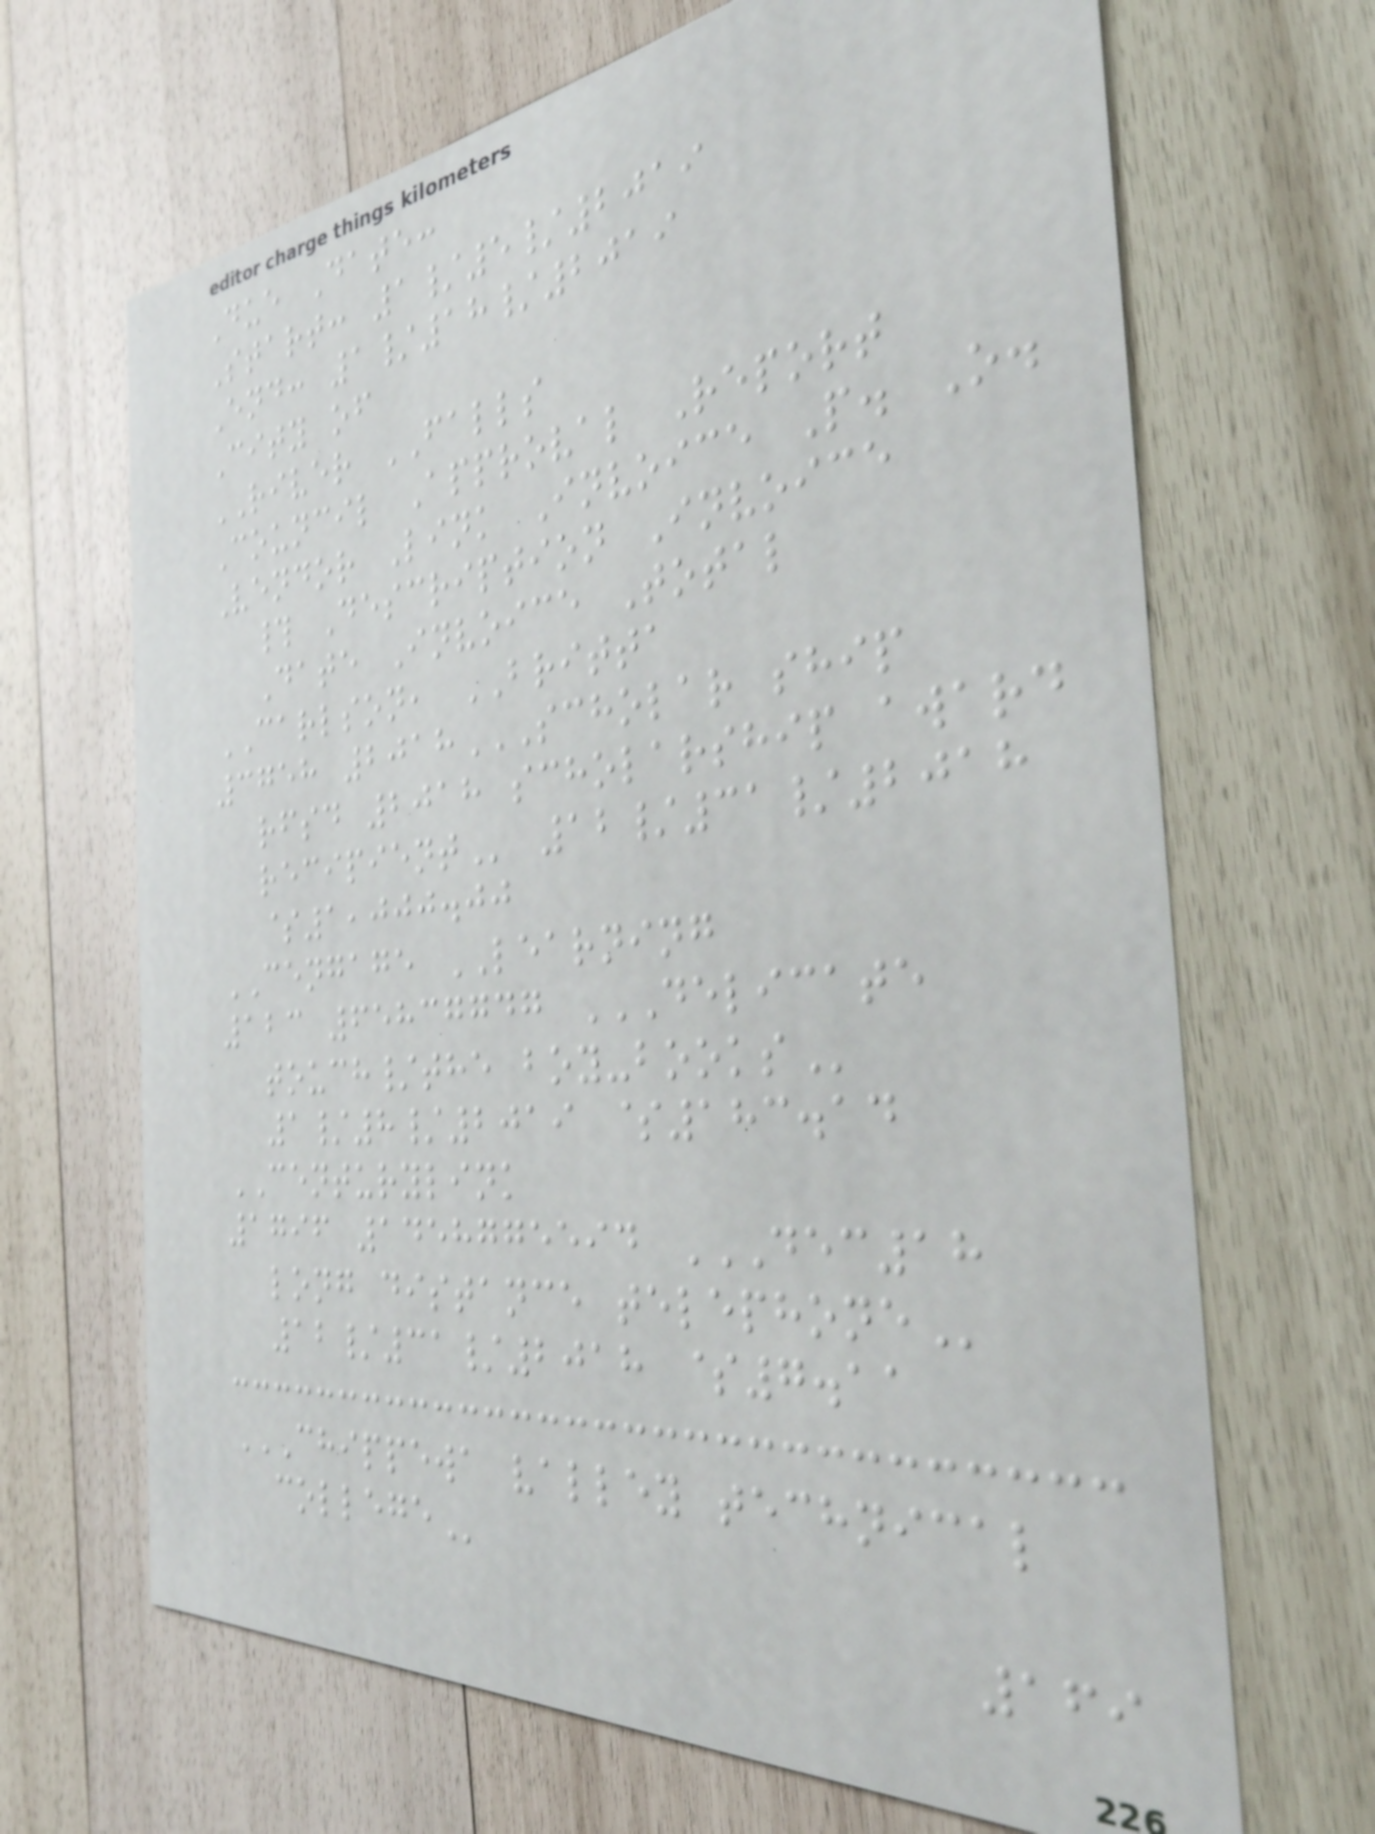Due Date:
Start: 1/5/2019
End: 1/18/2019
City of
RIVER FALLS
Council Approval Report
Vendor Link Invoice P. O.
# Description Invoice
Date Invoice Total
CARLSON, BRITTA
3758 2018SCHOLAR SHIP
RFSD 2018 SCHOLARSHIP AWARD
RECIPIENT 12/31/2018
$1,000.00
CENGAGE LEARNING
123 65837747 DELICATE
TOUCH/THE BOY-BOOKS
1/8/2019 $183.14
CENTURYLINK
1796 1458775594 DEC18
LONG DISTANCE TELEPHONE
12/31/2018 $7.11
CHIPPEWA VALLEY TECHNICAL
COLLEGE
169
